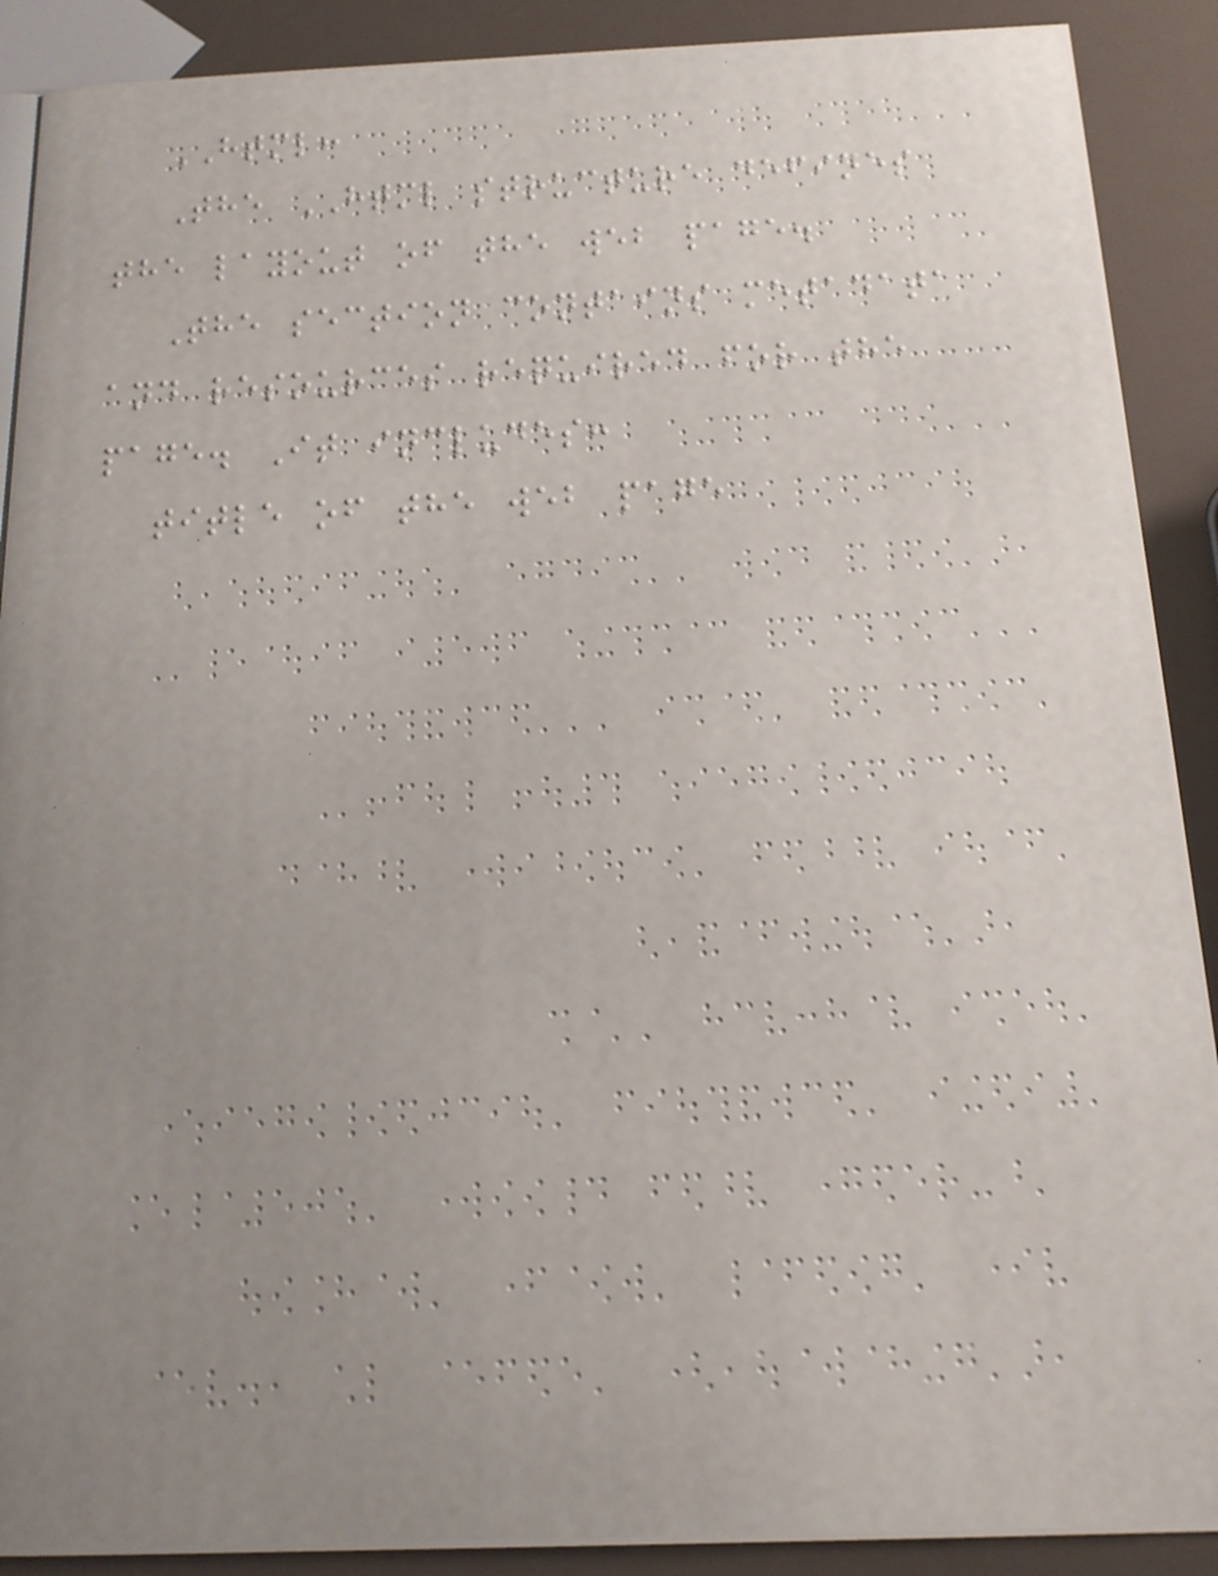HTML:
The HTML structure defines
the layout of the web page.
The section contains metadata
and resources required for the
page. It includes:
title of the web page
